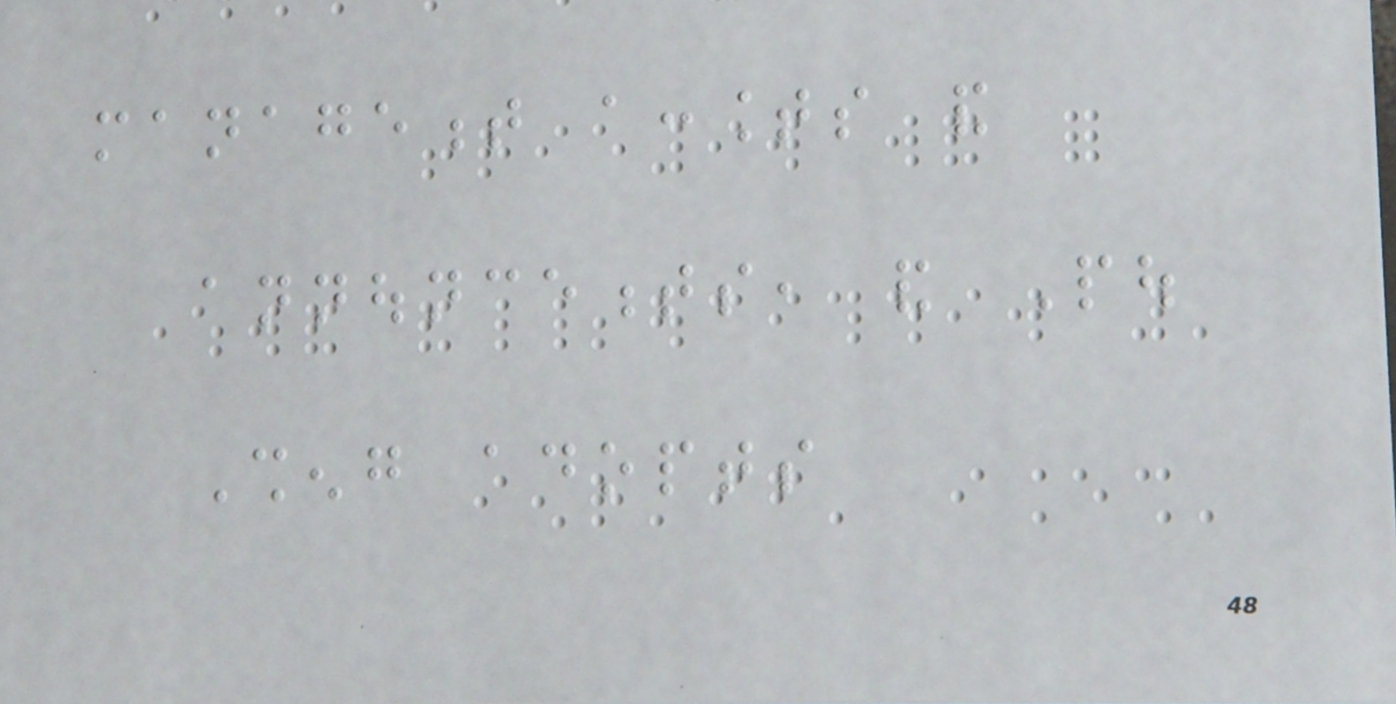management accounts and
announcements, and Pou
Sheng adopts
